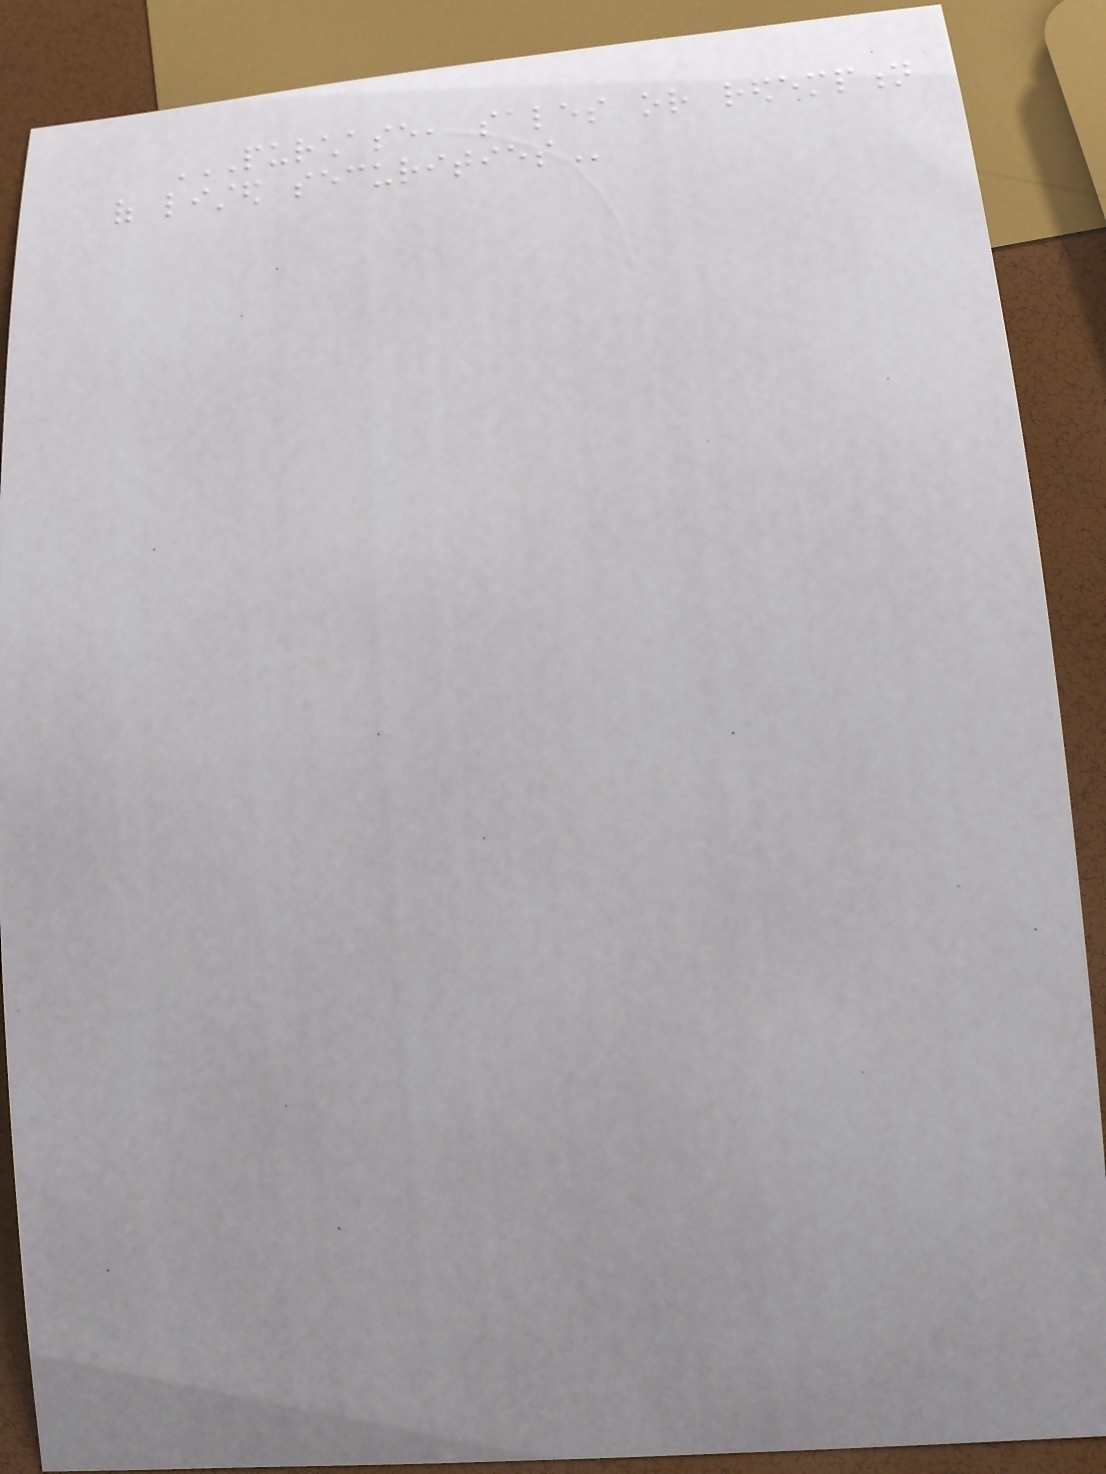PURCHASE, SALES OR REDEMPTION
OF LISTED SECURITIES
